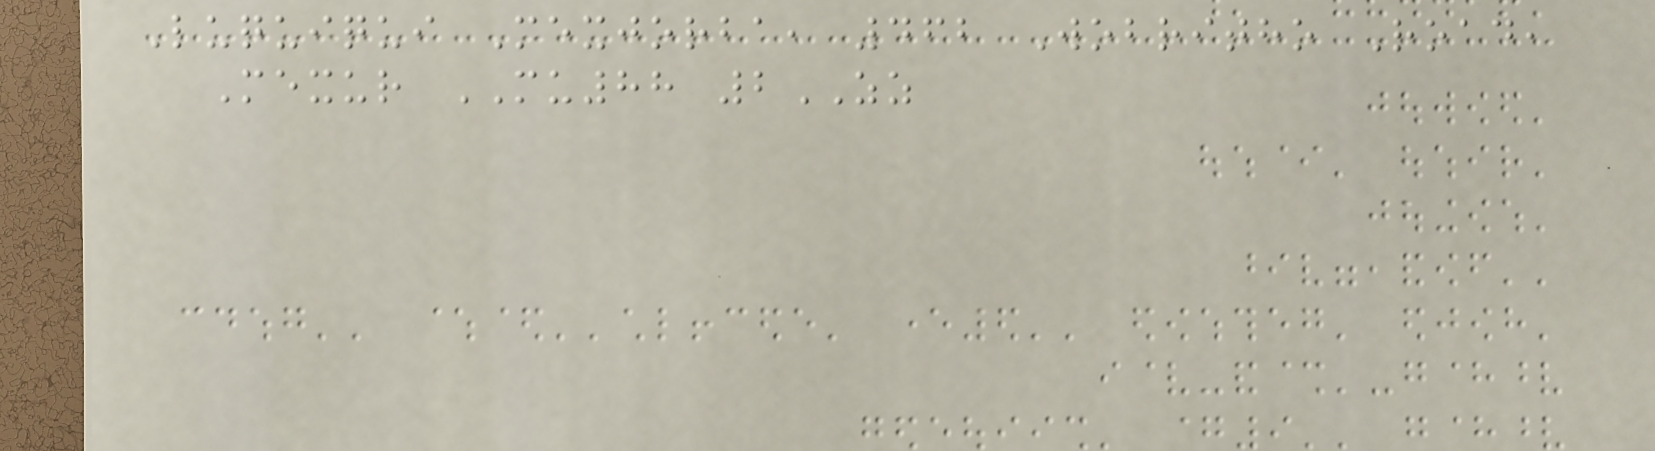Luquiqui Mexjorba, 462 Wobritho Road,
Mexur MU88 2ZZ
